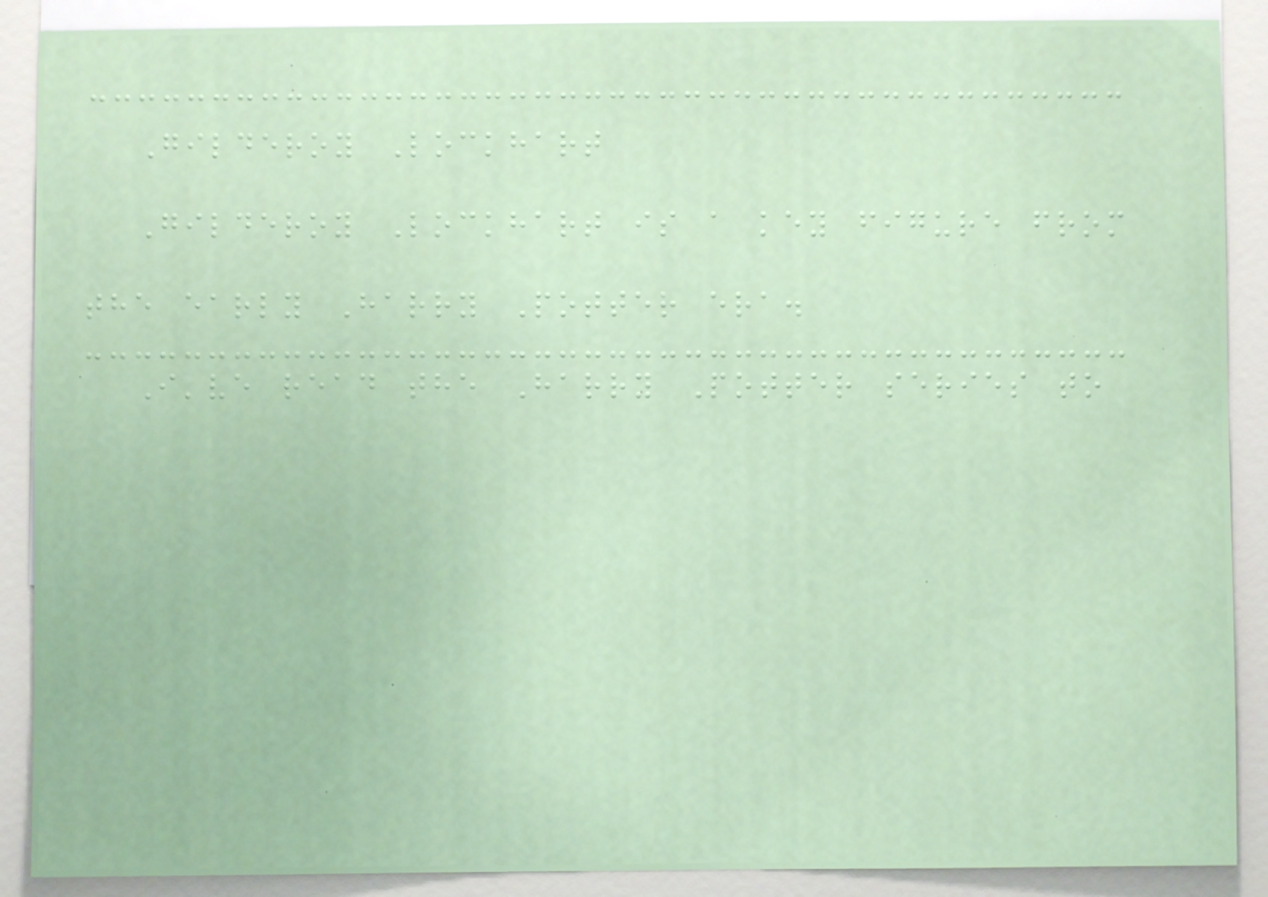Gilderoy Lockhart
Gilderoy Lockhart is a key figure from
the early Harry Potter era.
I've read the Harry Potter series to
